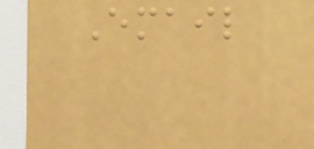Email
